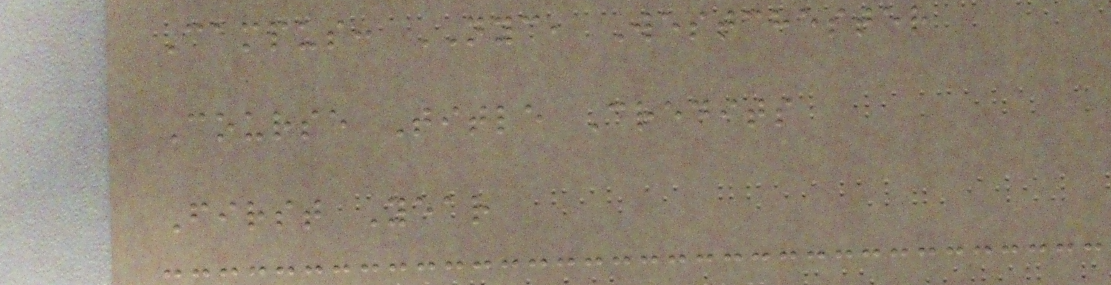Campus: NYC, Westchester
Course Title Credits
First Year
